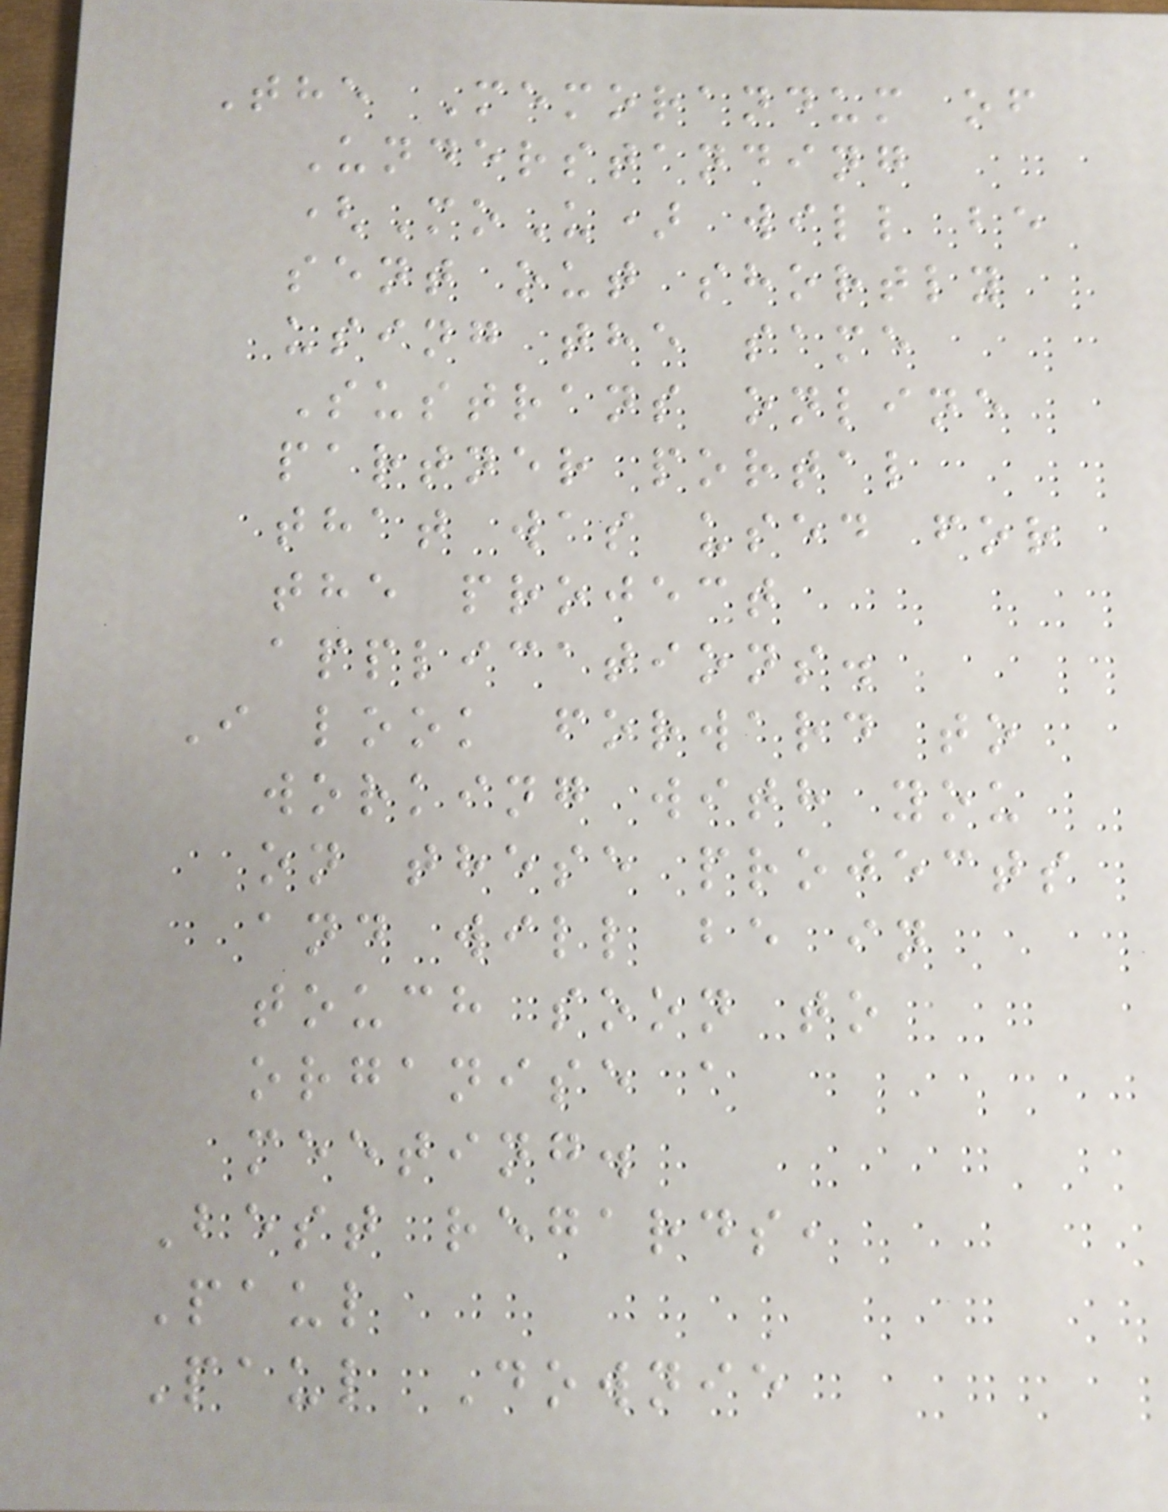The Memorandum of
Understanding
(MoU) will be
sent out shortly
using the same
Sustrans online
partner portal
that was used for
the project
applications.
I look forward to
working with you
on these projects
and will be in
touch soon to
organise a
meeting.
Best regards,
Paul
Paul Downie
